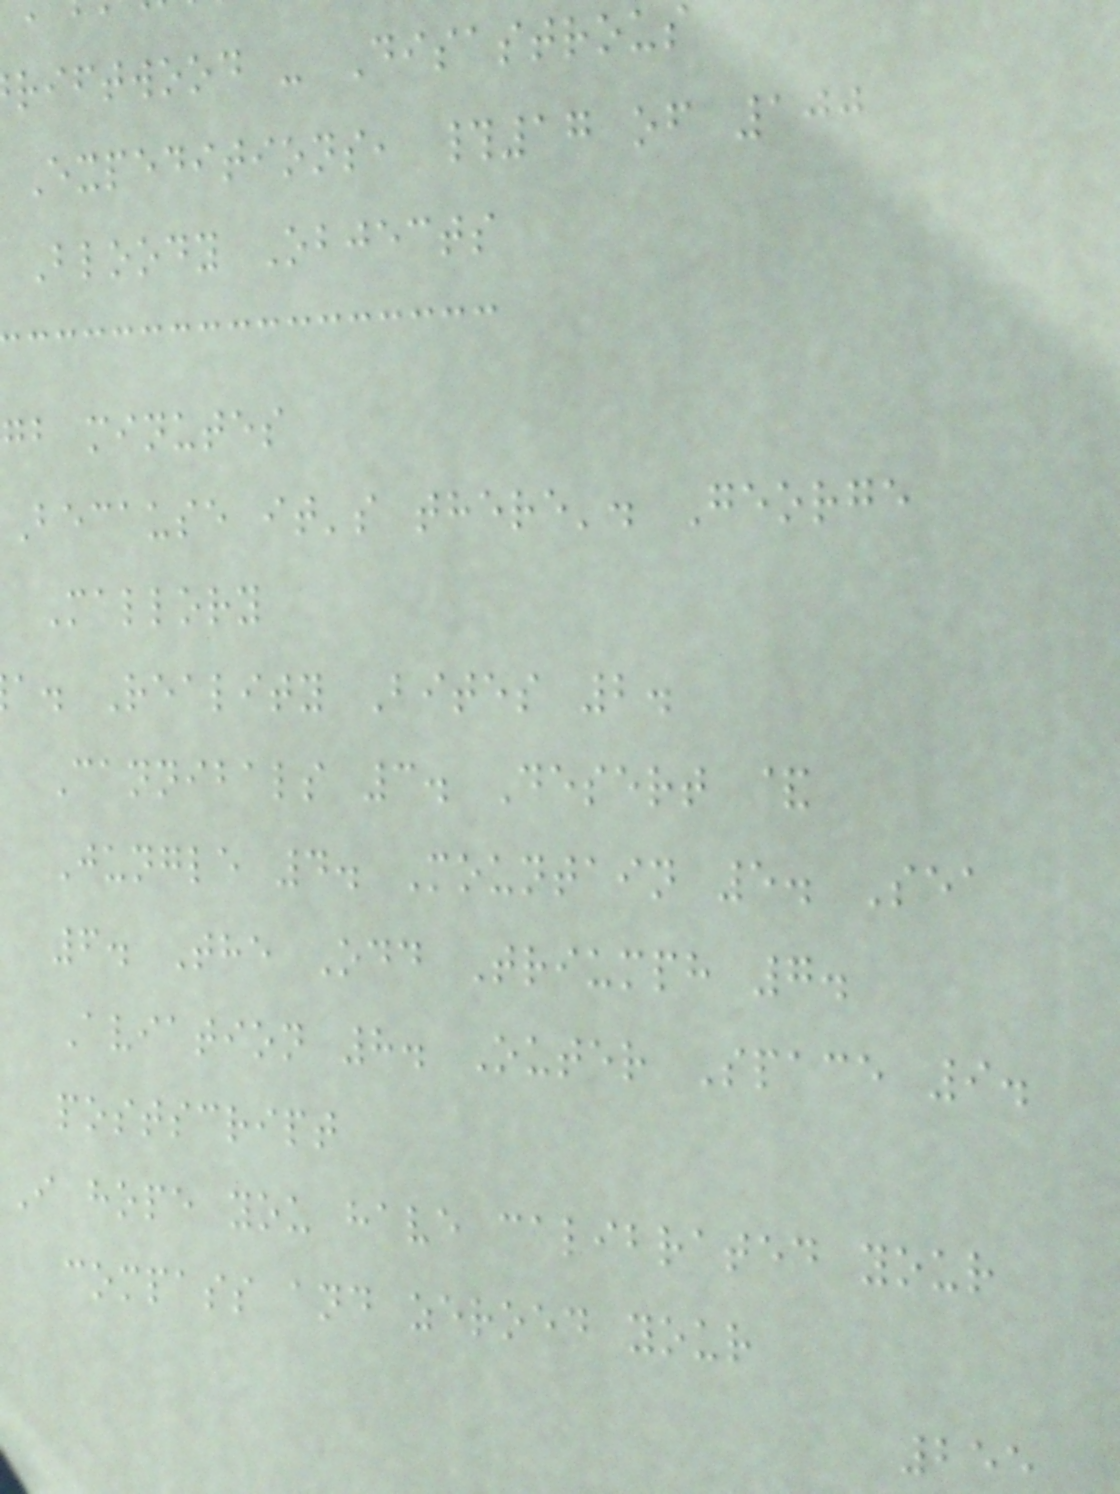riftwood - Disastrous
Expeditions, #17 of 100
Bloody Objects
gb minutes
Because it's there'. George
Mallory
a. Reality Bites 2.
Cannibals 3. Desert &
Jungle 4. Mountain 5. Sea
6. The Odd Triumph 7.
Aviation 8. Outer Space 9.
postscript
I hope you have calibrated your
compass and zeroed your
255
